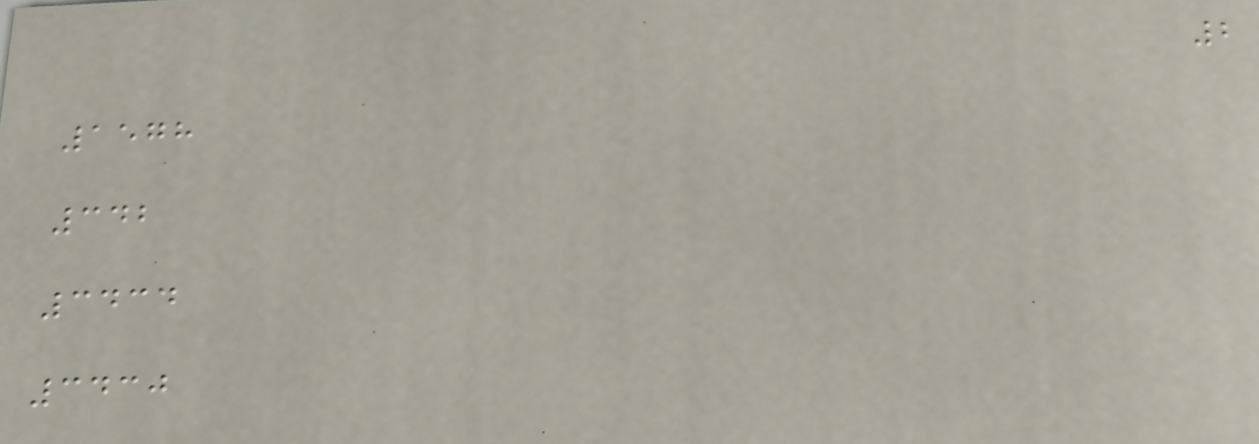2
1578
342
3434
3430
